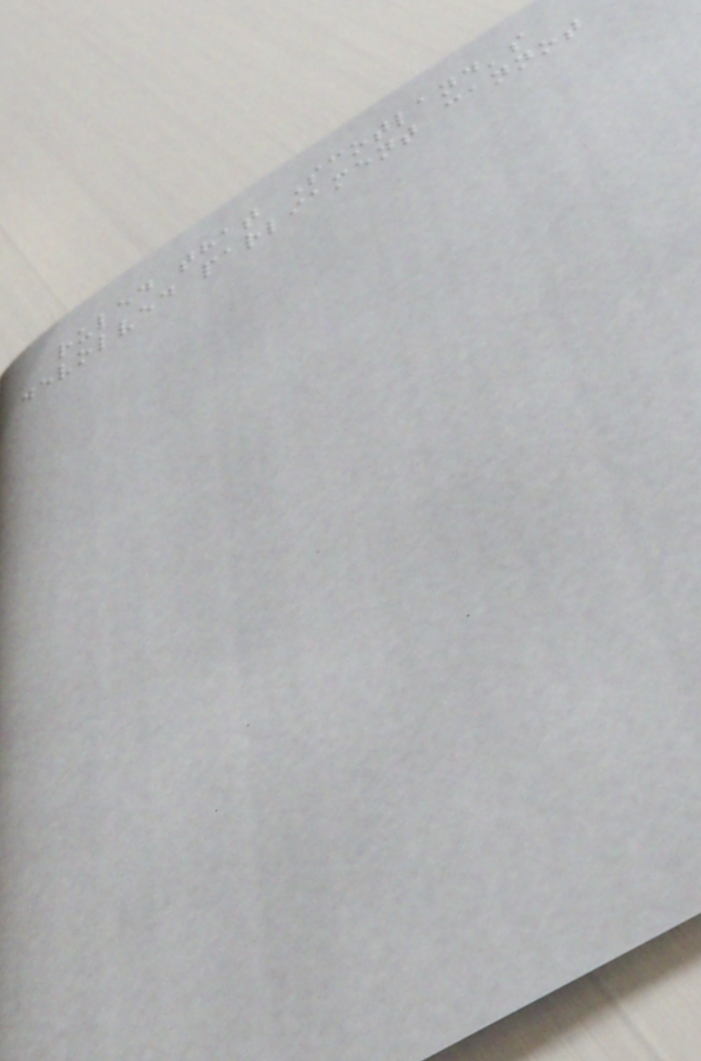ruled that Scotland's
devolved parliament cannot
